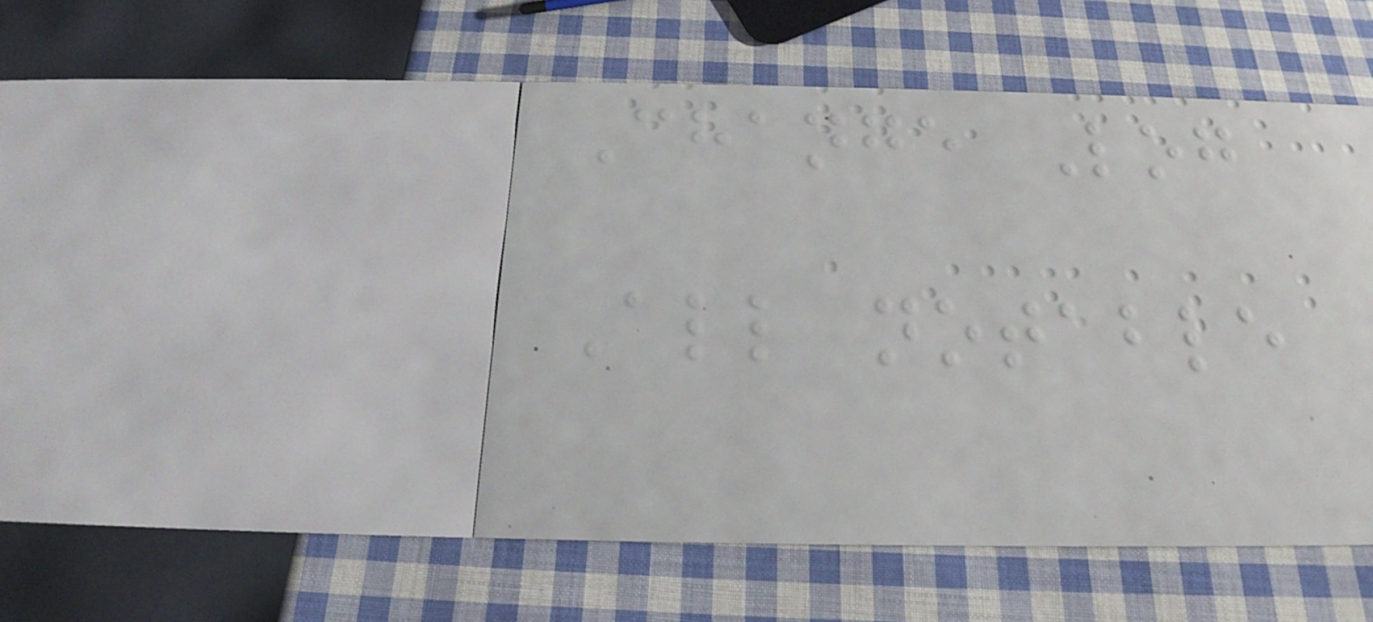Change Log
All notable
